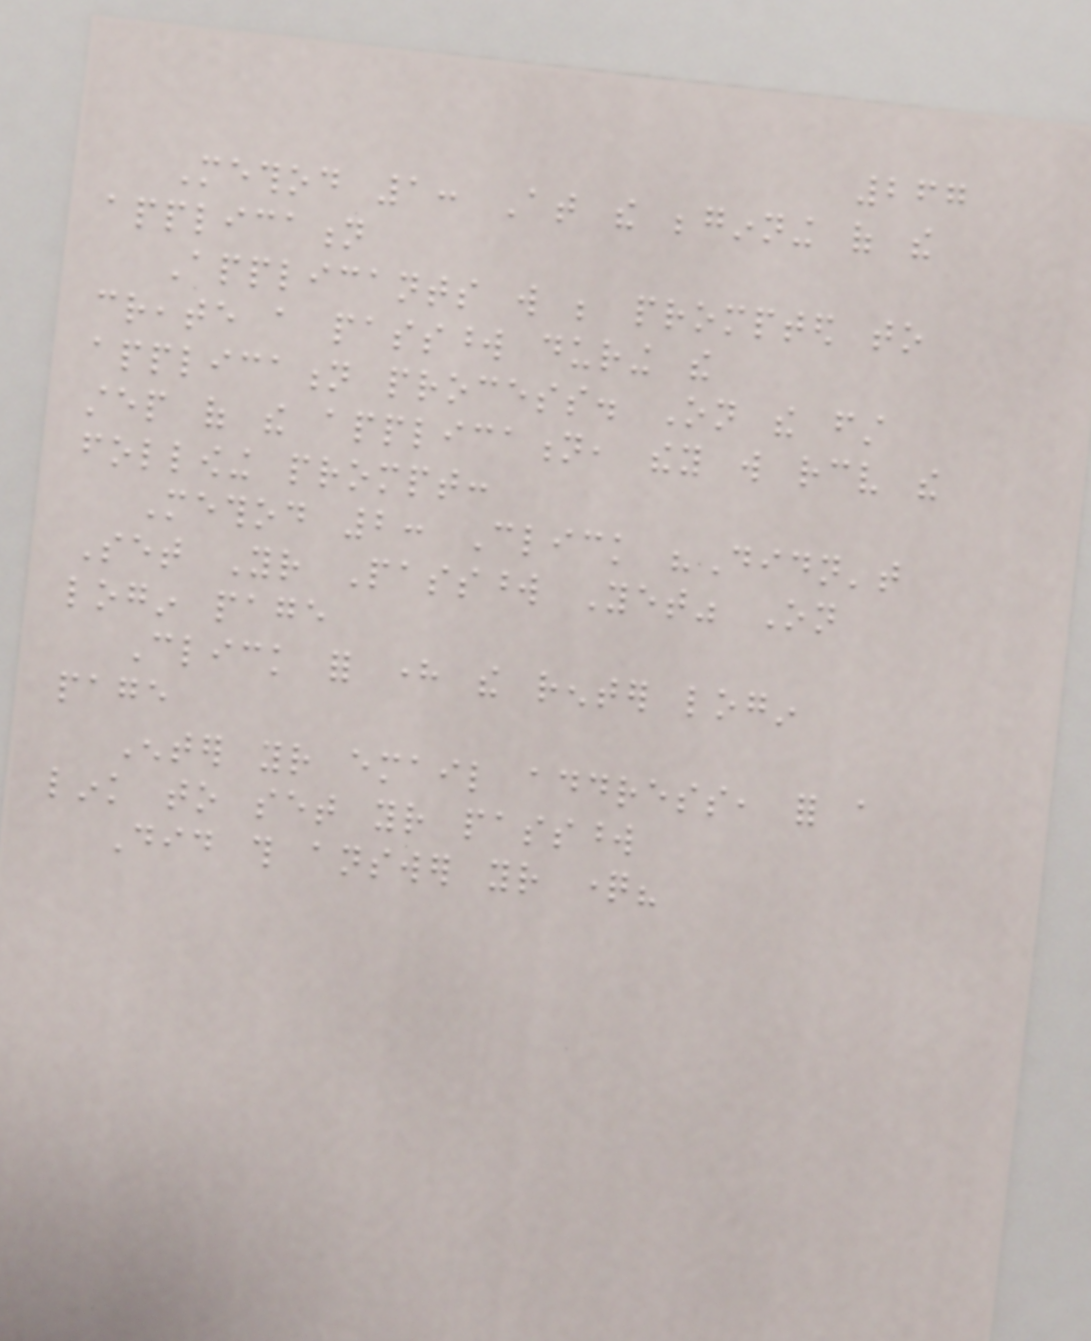267
Method 1: At the beginning of the
application
Applicants will be prompted to
create a password during the
application process. On the first
step of the application, they will receive the
following prompt:
Method 2: Click "Didn't
Set Your Password Yet" On
login page
Click for here the renter login
page
Enter your email address, for a
link to set your password
Did this answer your question?
